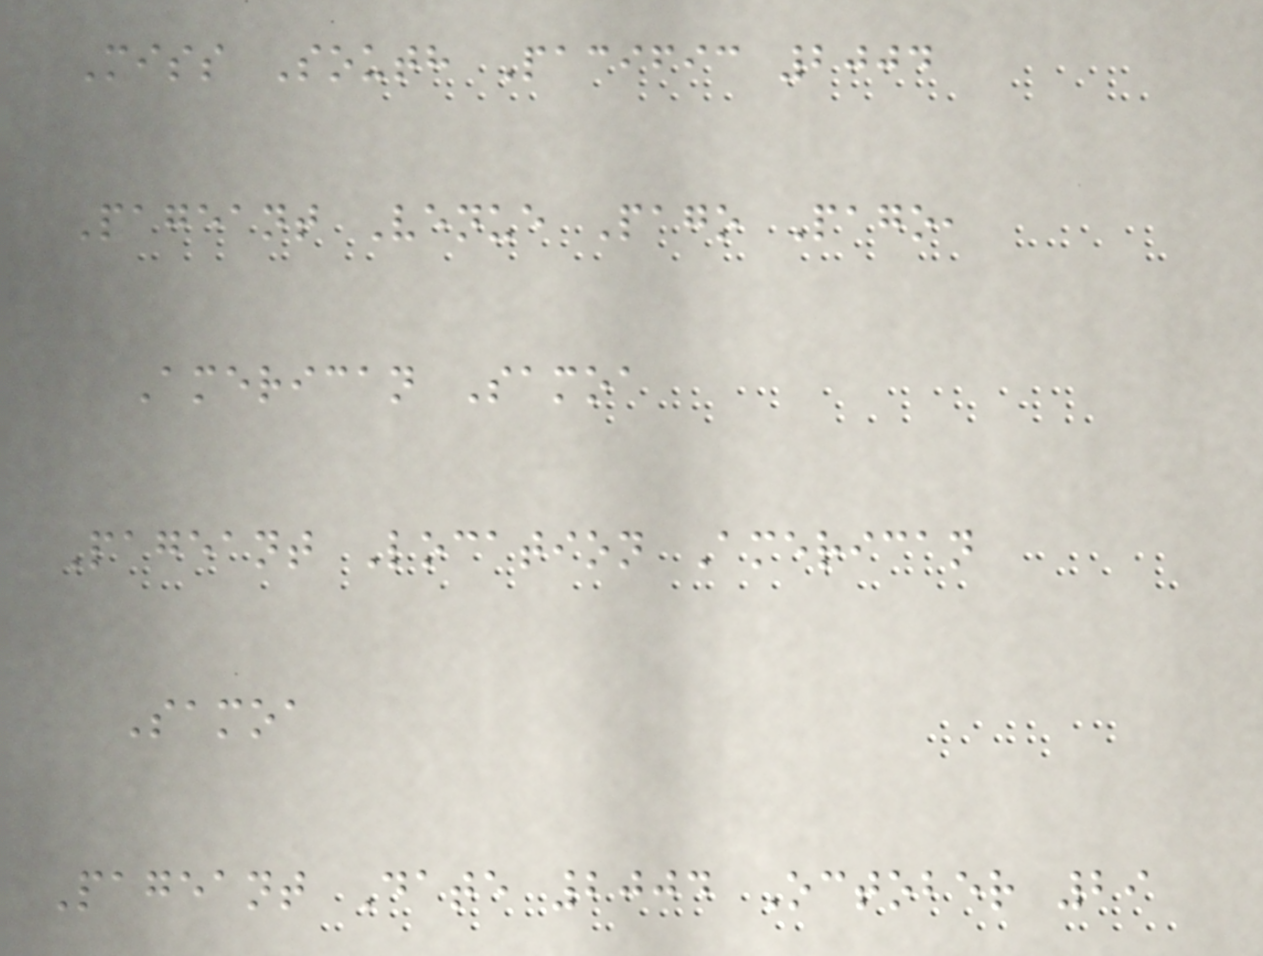Miss South Pacific 2004
Pageant Venue Pago Pago,
American Samoa
Pageant Location American
Samoa
Pageant Date 2004 October 29
